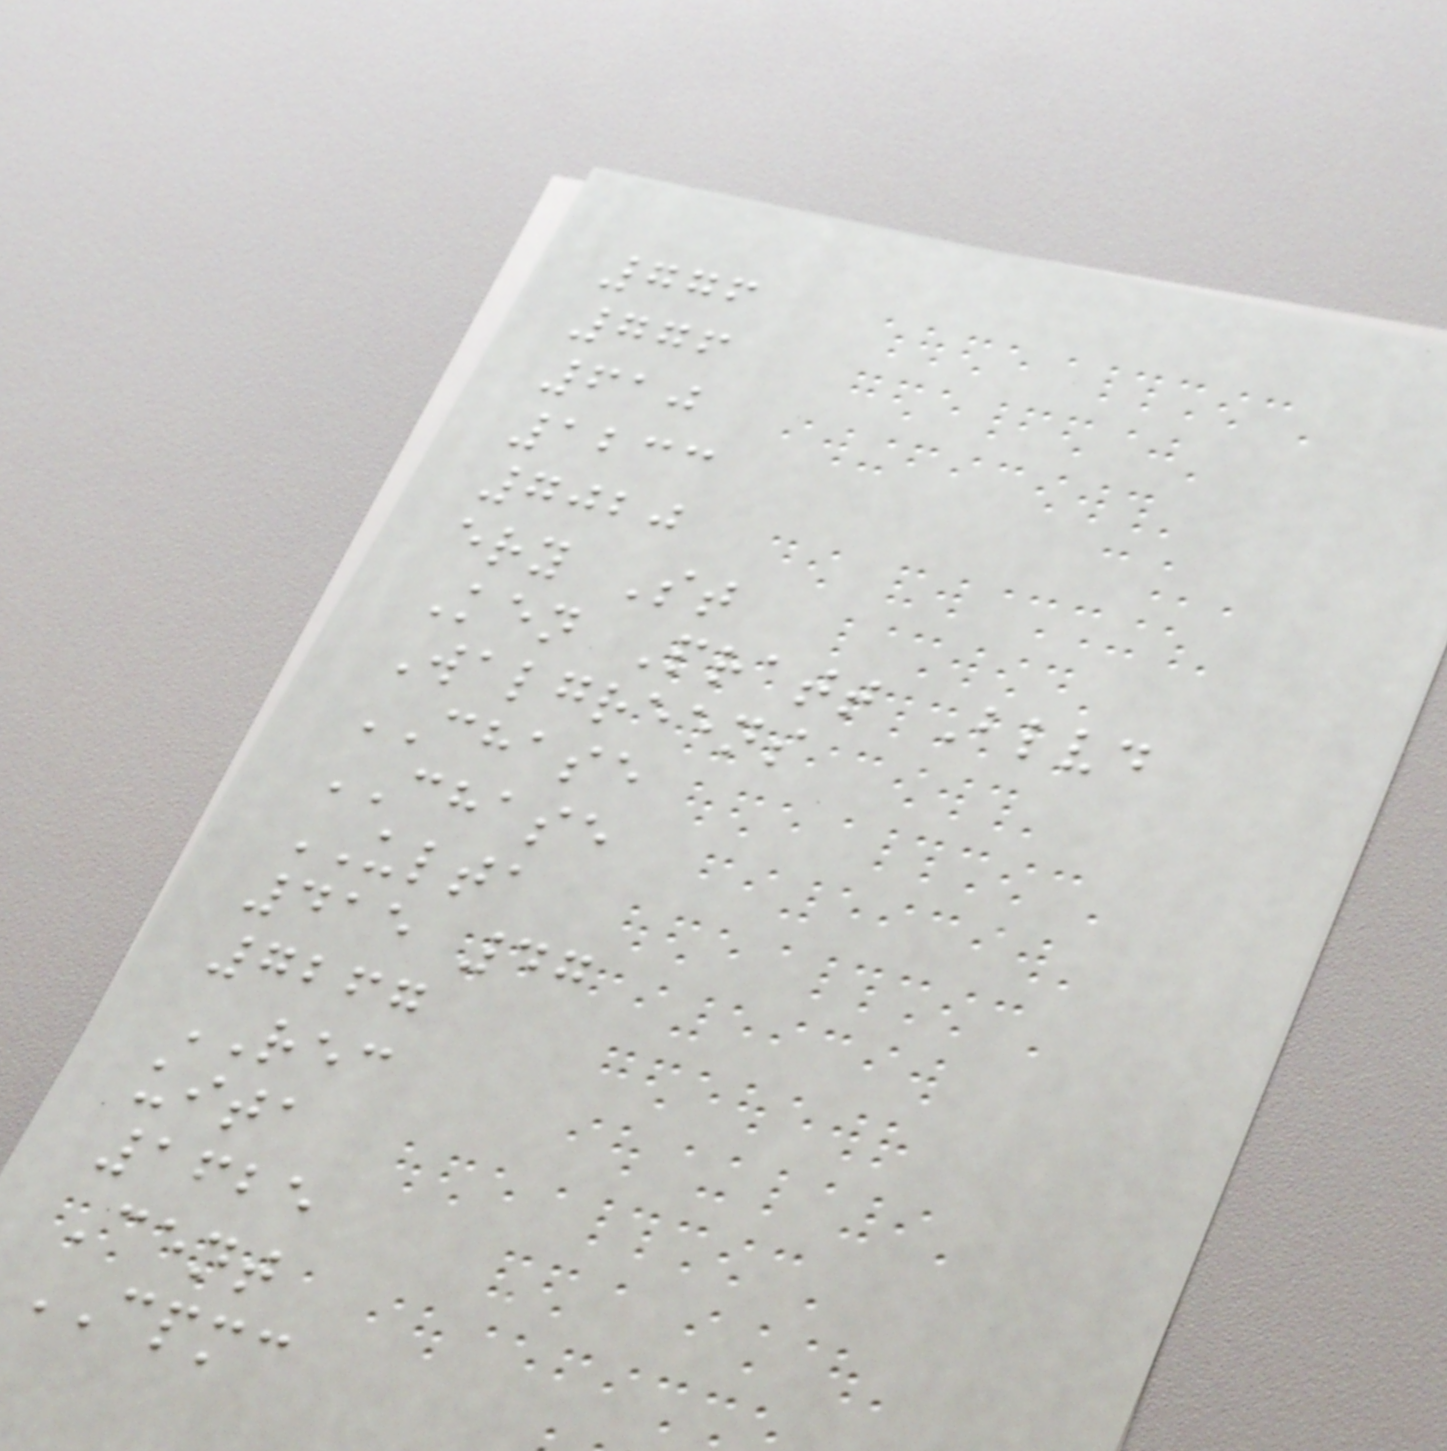776
776
610
1233
7020
ery St
Ken Pratt Blvd
Walgreens
CHASE
CHASE
ULTA
415 47
7267
REC
uita
1625
Cent
CPMC
